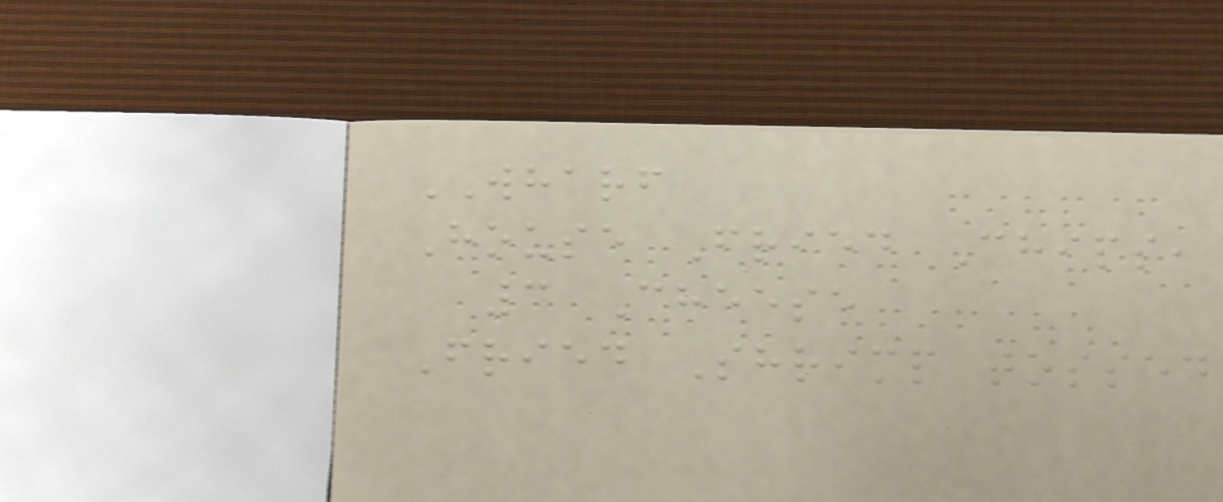WHARF
House Fried Chips,
3 Cheese
Fried Shrimp tossed
